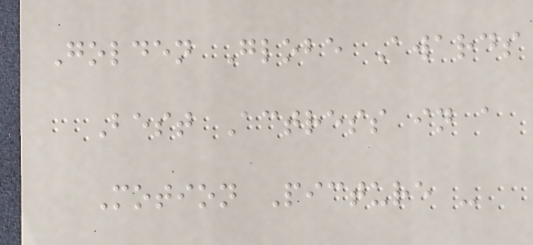Golden Globe Awards
Best Actress in a
Motion Picture -
